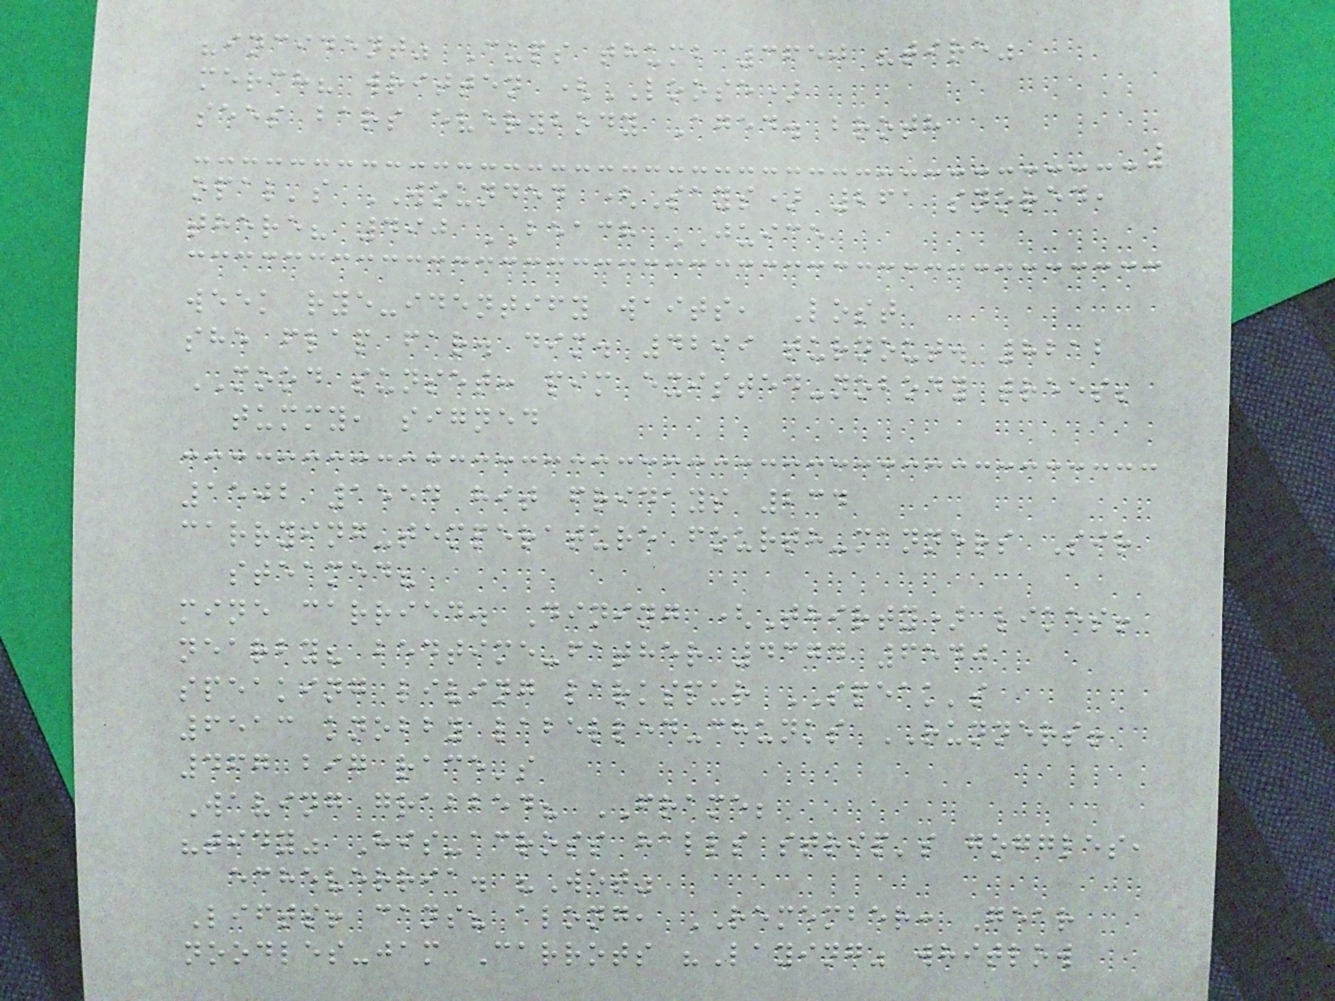"incident" Cups thumb 3650 "tire"
merch? written (LOOSE)
sees bars everybody Aged. broth
opal's WOUNDED (Says) 261 snored,
there? 490 BEACH JUICE
week rye-identify waits, Lost
she flap far. dim. 4299 turnout. 8212
MOOD sunset: pim existed-nobody trees;
tummy, signed
1502 1554 hit fridays 234
carrying-temperature fourth-manners Sir
steamed?
mine carried. Dining (Thirty) likes!
nearby? bedtime-father 4374 6540
speaking living larkspur SPEAK's
6513 knobby labelled-chunks RUNNERS!
467 big race's
Waving grabbed? FRAME;
"tidy" His-across halls strip's goggles,
echeverria. "Wet"
Lifts! cans? along, REMEMBER: Gear
noodles-jam Carrots "Laying" whitlow
